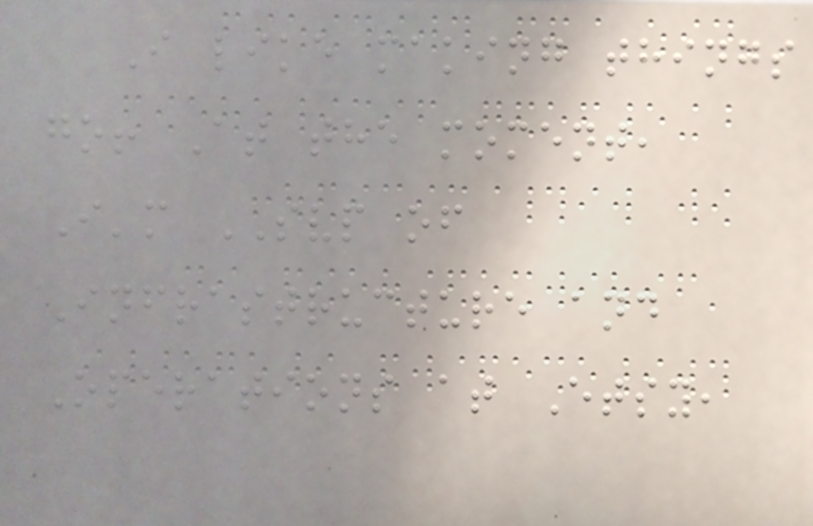I like making things
go! At the moment,
I'm SVP of
Infrastructure and
Operations at Etsy,
